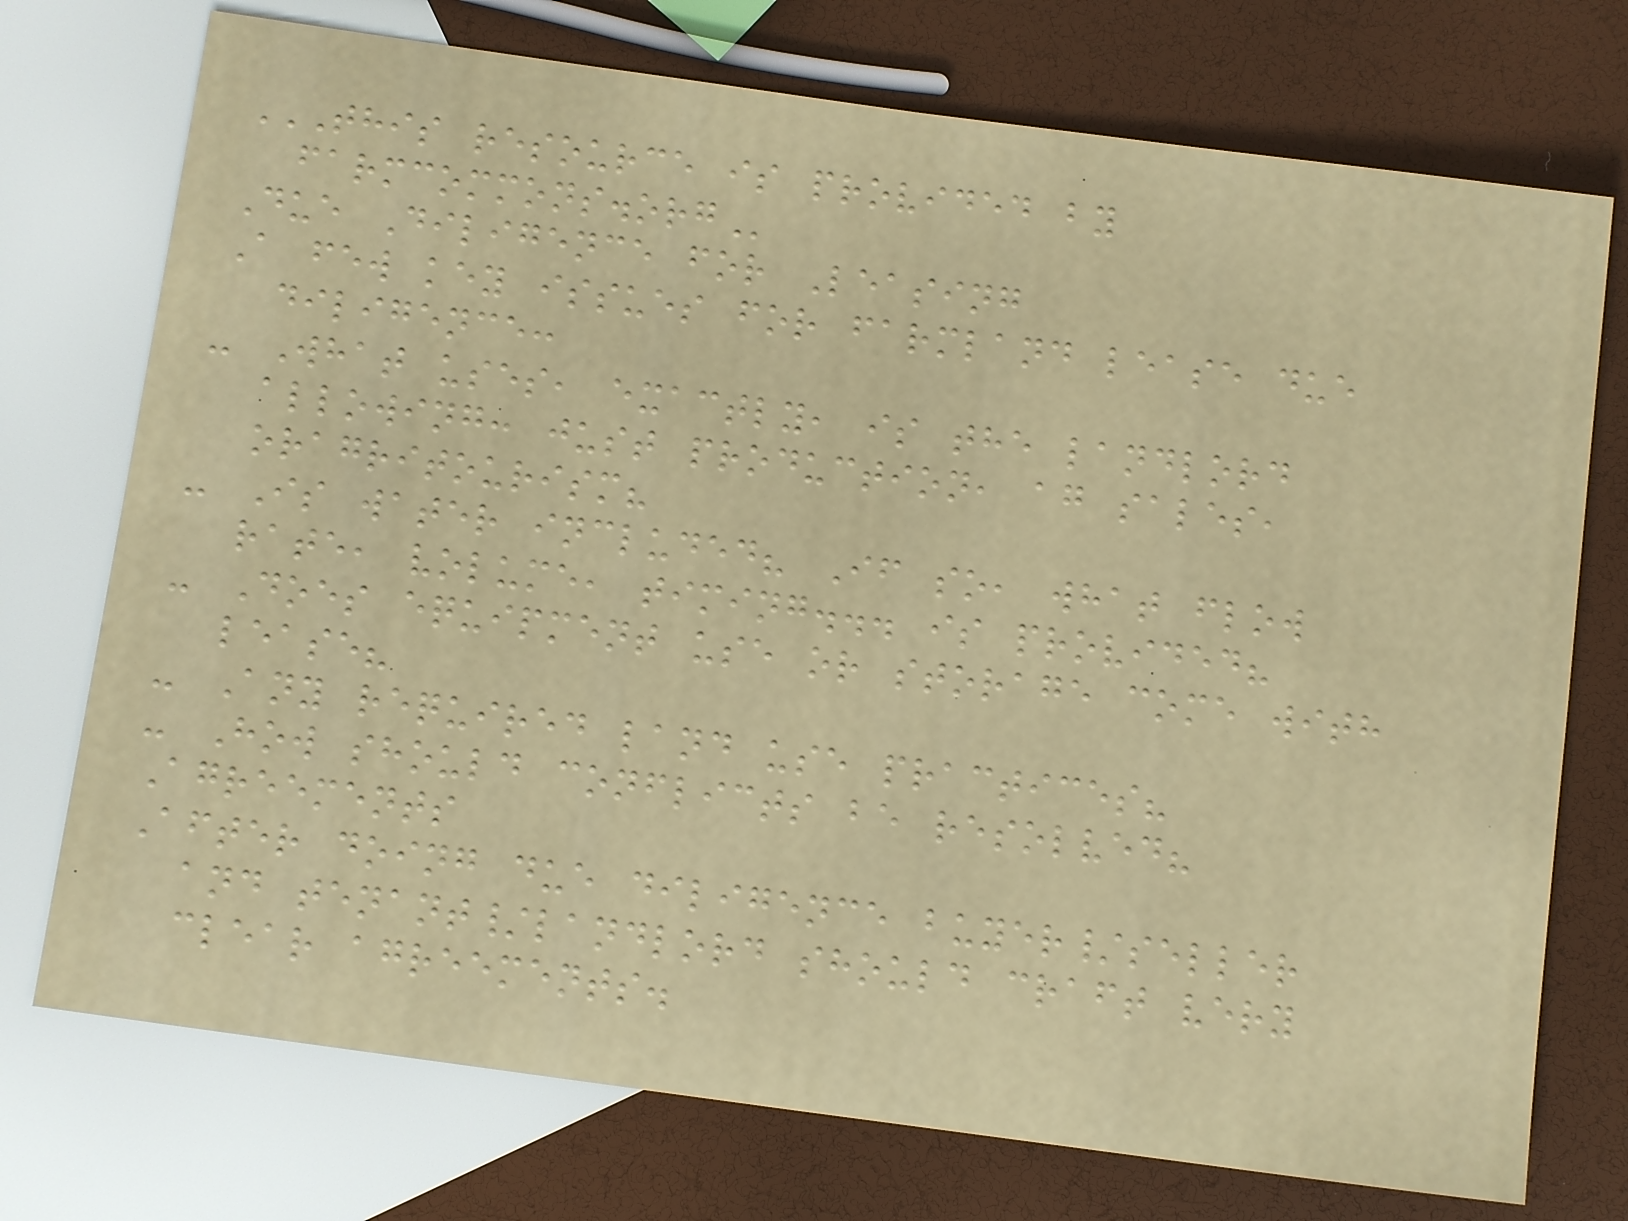THIS RESOURCE IS PROVIDED BY
FARMCOMMONS.ORG
Due Diligence for Leasing
A few key issues for farmland lease due
diligence:
- What uses, exactly, is the landlord
allowing: just production, ag sales,
oragritourism?
- Is water included? If so, what flow
rate, volume, timing... is provided?
- Does equipment use or storage come with
lease?
- Any required land use practices?
- How should conflicts be resolved?
Agreements
After doing due diligence buyer/seller
and tenant/landlord should craft very
clear agreements.
